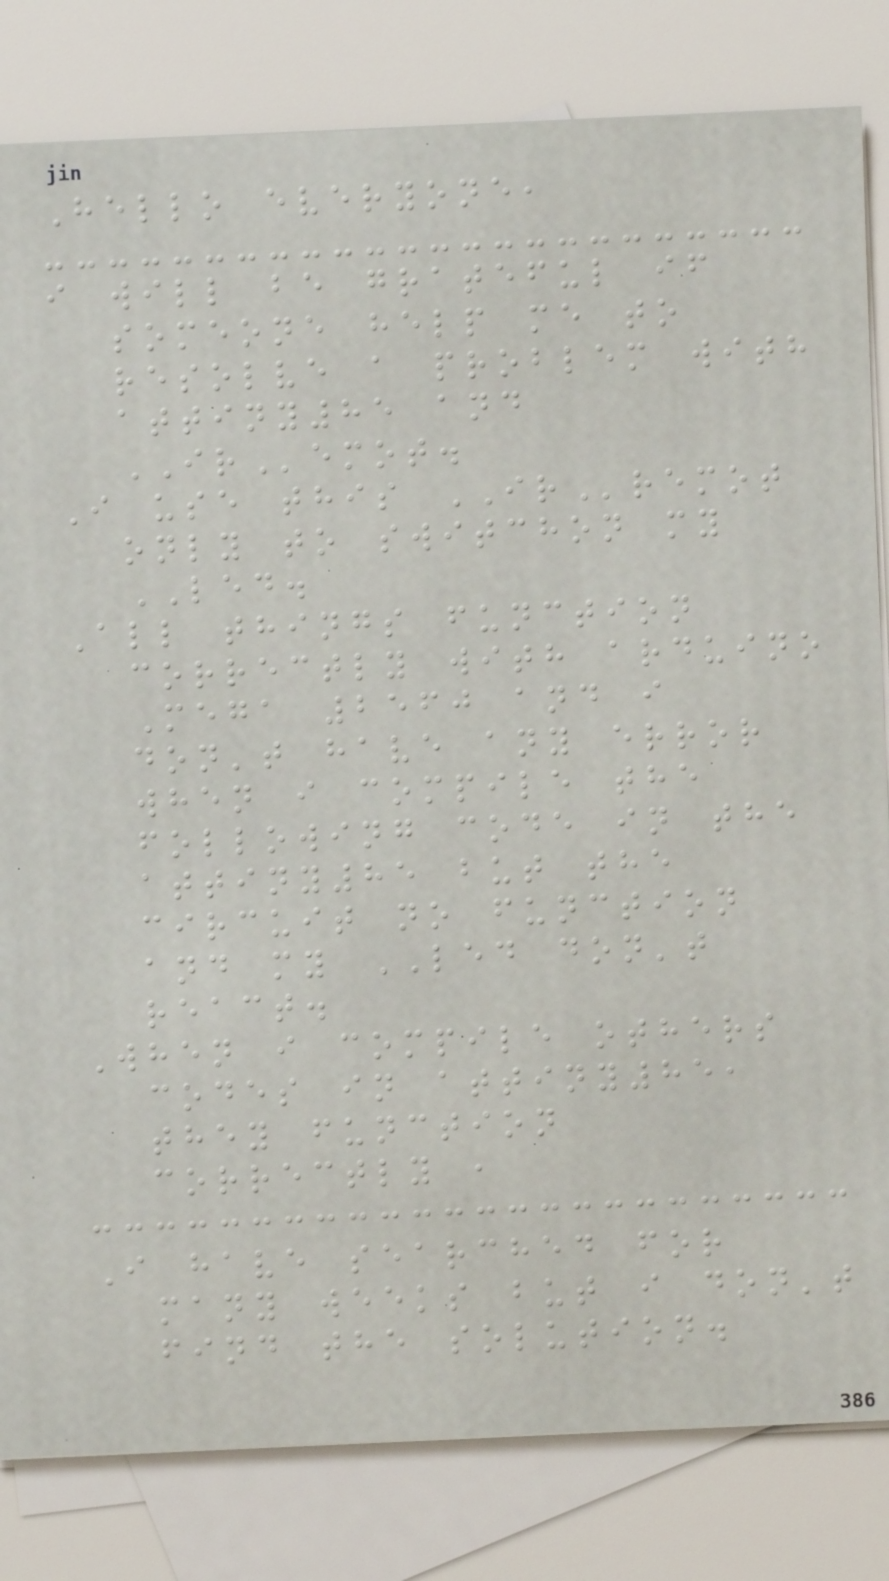Hello everyone,
i will be grateful if
someone help me to
resolve a problem with
attiny85 and
IRemot.
I use this IRremot
only to switchon my
LED.
All things function
correctly with arduino
Mega 2560 and i
don't have any error
when i compile the
following code in the
attiny85 but the
circuit no function
and my LED don't
react.
When i compile others
codes in attiny85,
they function
correctly ,
I have searched for
many weeks but i don't
find the solution.
